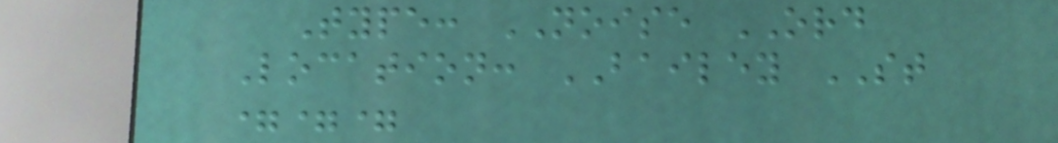Type: NOISE ORD
Location: BAILEY ST
===
